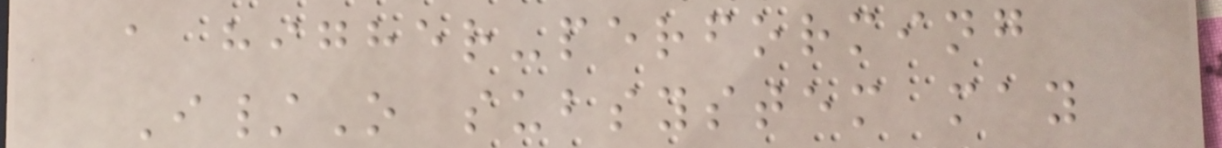a higher-performing
I/O subsystem may
